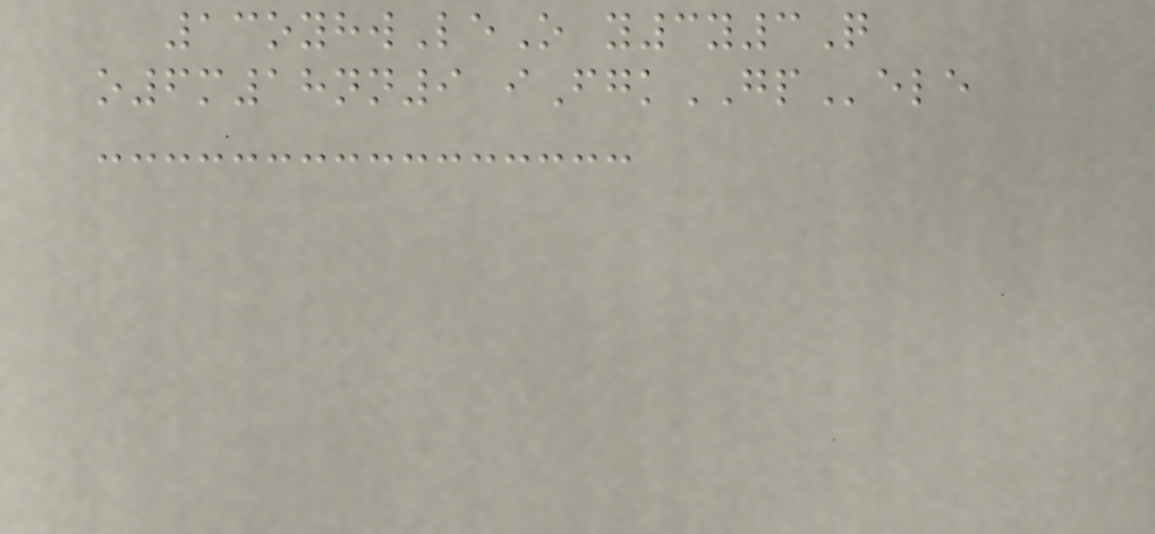13oyhwLeO y3y3Q
o6m18nn9 iFgkGPele
